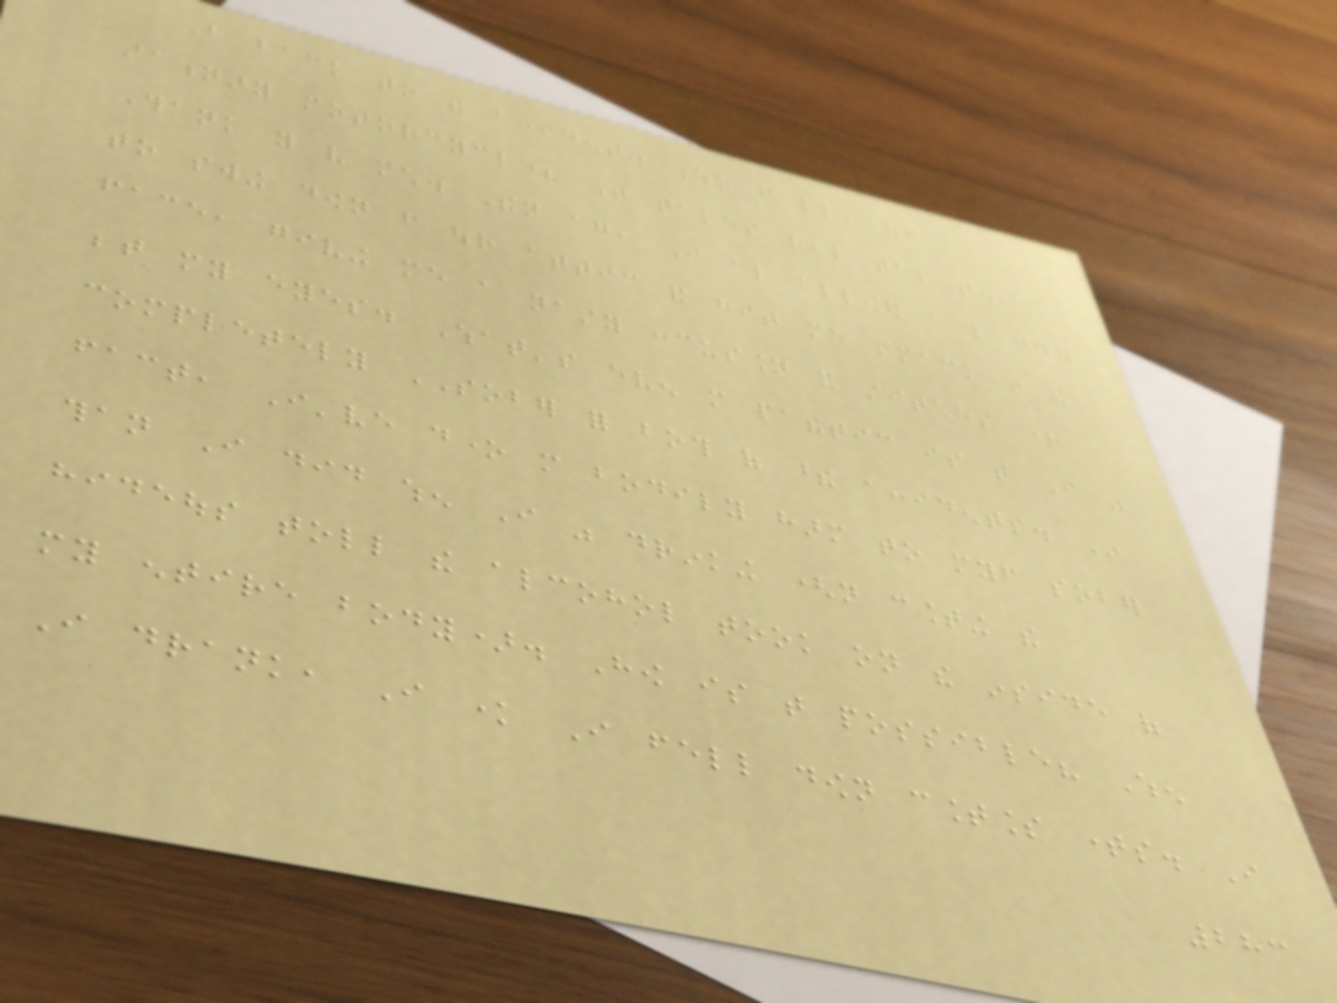But back to the accident. Who falls off a
stationary motorcycle? That takes real talent.
Thank you very much. Then again, I also allowed a ladder
to swing down from our attic and hit me smack in the
face, giving me a nasty concussion and stitches right
between my eyes. What's even more pathetic is that I was
completely SOBER for both of these accidents. In
fact, I've done more bodily harm to myself sober
than I did when I was drinking (not counting the
hideous toll the alcohol took on the inside of
my entire body). How is that possible? When
I drank, I know I fell down countless times. I
283
